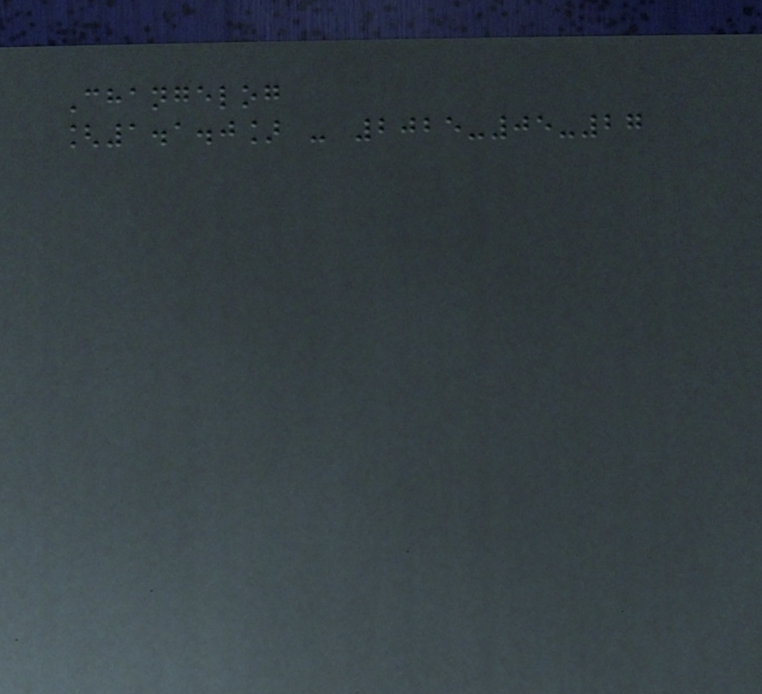Changelog
[1.1.0] - 2025-05-27
